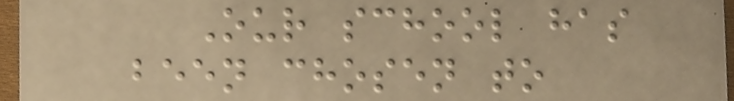Our school has
been chosen to
